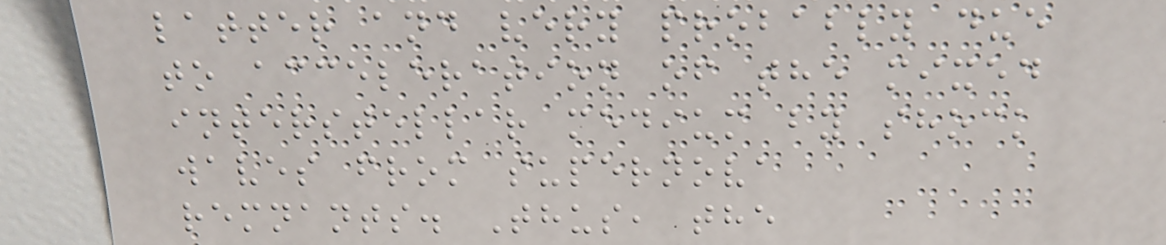latter and very probably due
to acceleration of the mixed
interstellar medium by shock
waves from supernova
remnants. Thus, the
